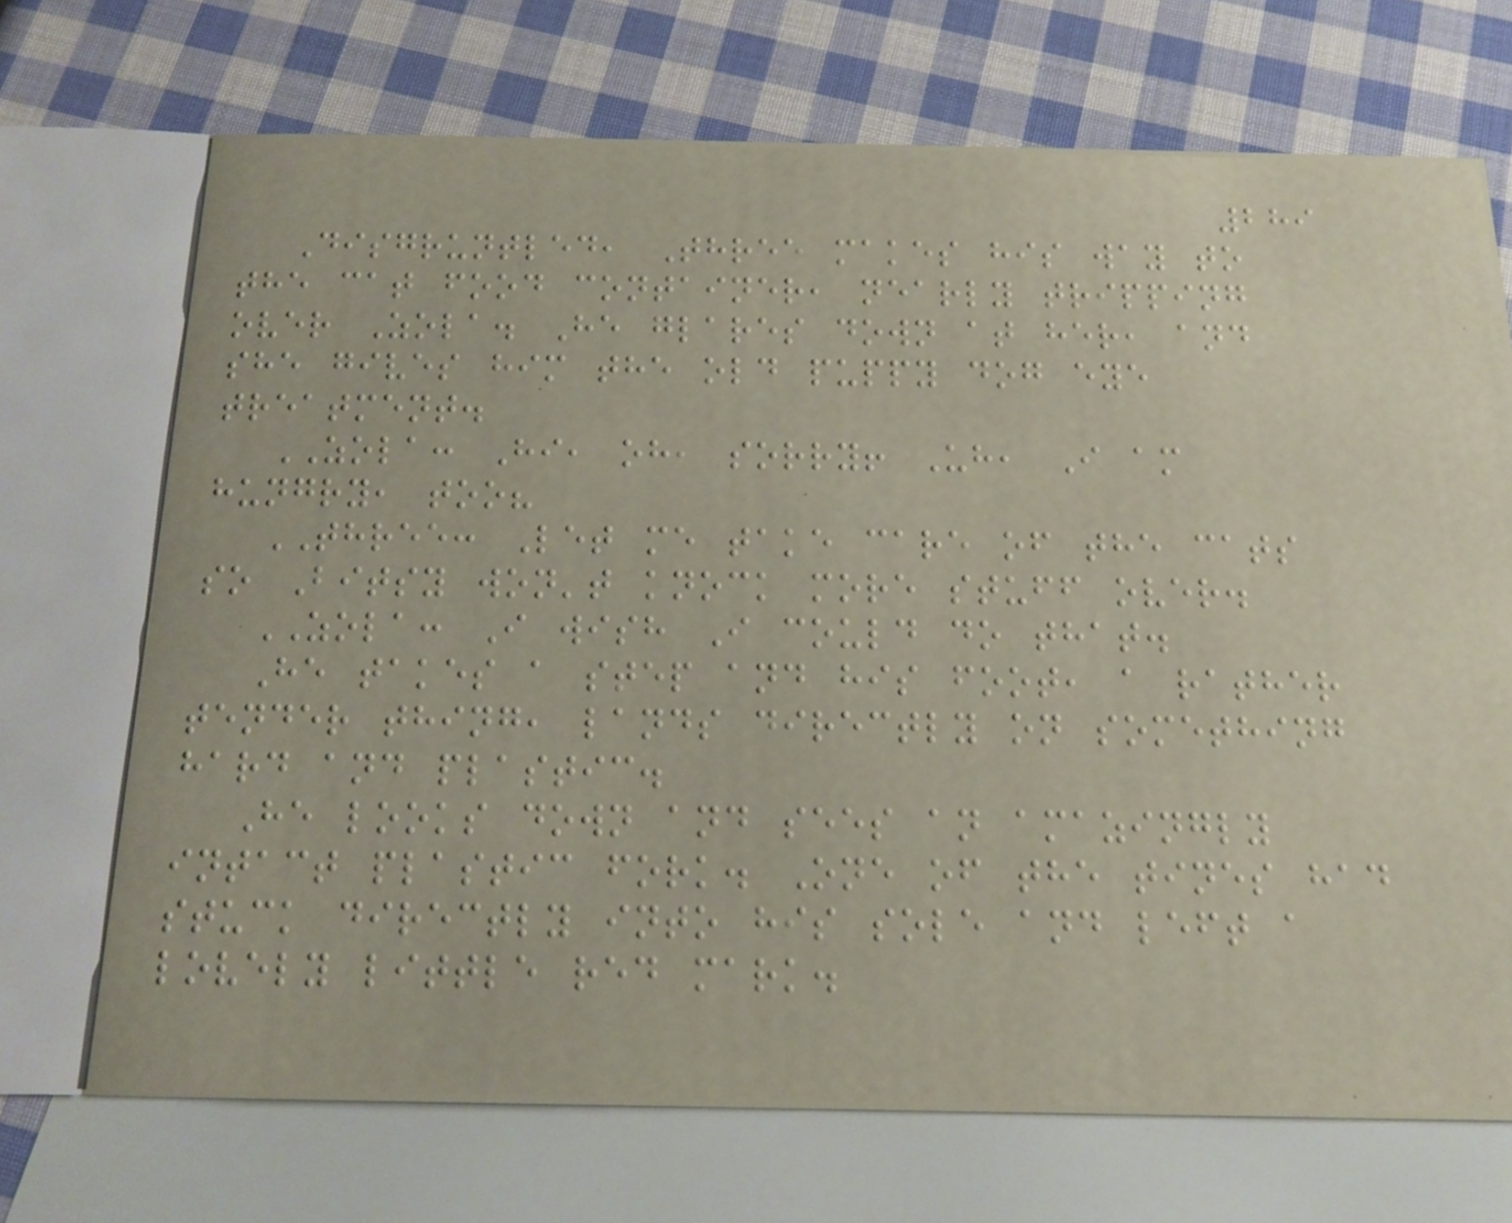289
Disgruntled, Three makes his way to
the cat food container, nearly tripping
over Zola. He glares down at her, and
she gives him the old puppy dog eye
treatment.
ZOLA: Hi, oh, sorry! Uh, I am
hungry, too?
THREE: Let me take care of the cats
so Bitsy won't knock more stuff over.
ZOLA: I wish I could do that.
He takes a step and his foot, a rather
tender thing, lands directly on something
hard and plastic.
He looks down and sees an amazingly
intact plastic fork. One of the tines had
stuck directly into his sole and left a
lovely little red mark.
